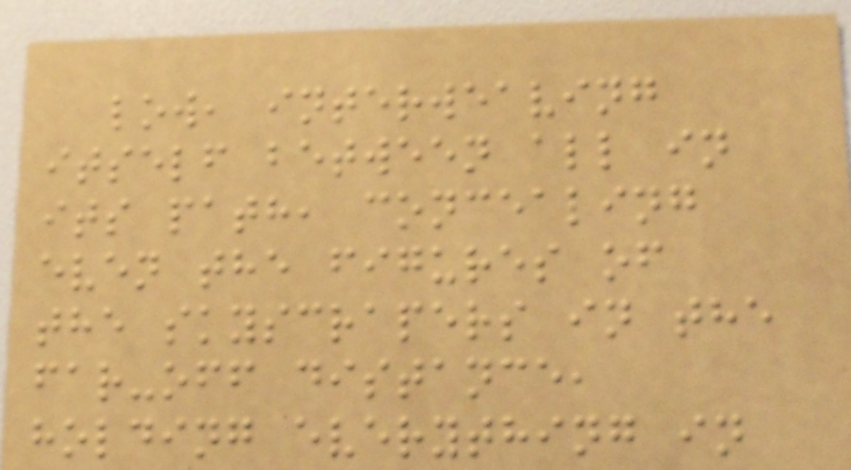low, interweaving
itself between all in
its path, concealing
even the figures of
the skyscrapers in the
far-off distance,
holding everything in
